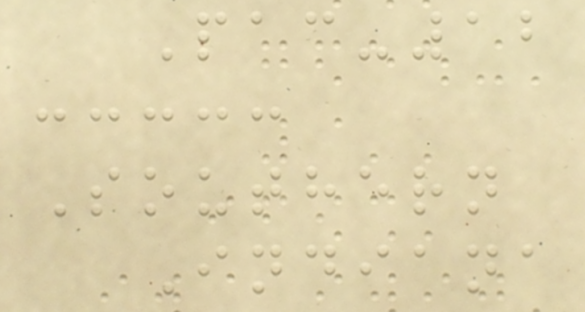Pac-12
Southern
Indiana
